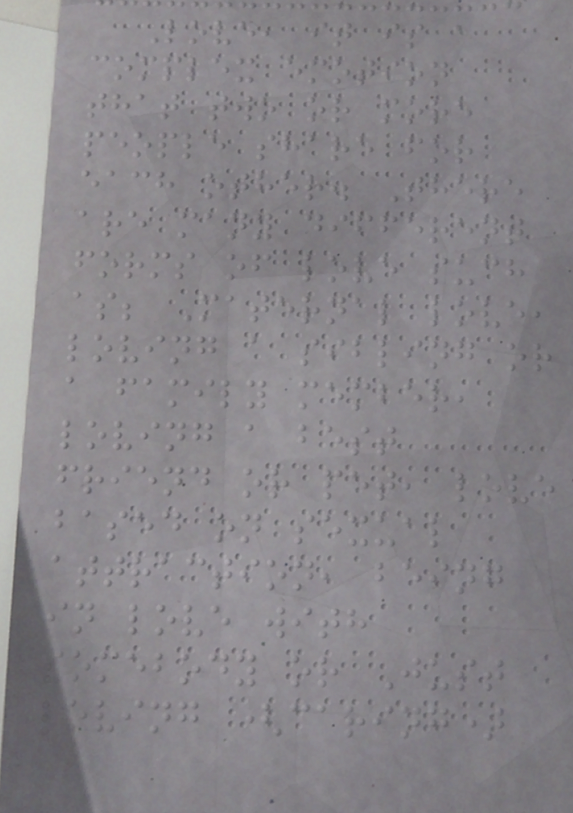Love, it is a
complex emotion
that two or more
people share for
each other. There
are many different
forms of love such
as; Maternal love,
loving a sibling or
a family member,
loving a best
friend or pet, love
based on sexual
attraction, being
in love with
somebody or Just
loving (caring)
